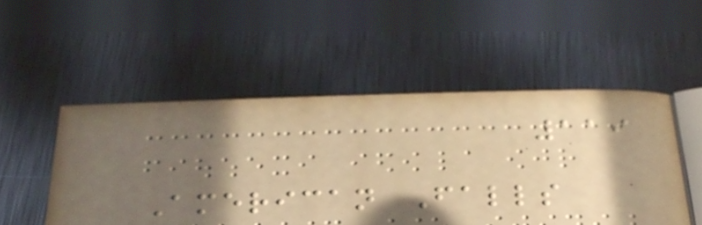119
American Falls
